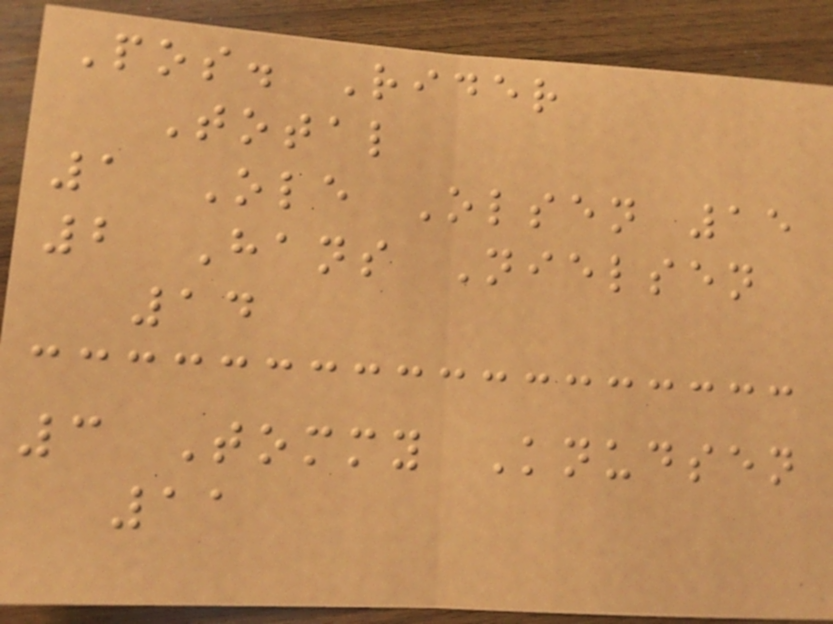Pos. Rider
Total
1 Ole Olsen 15
2 Hans Nielsen
14
3 Tommy Knudsen
11
